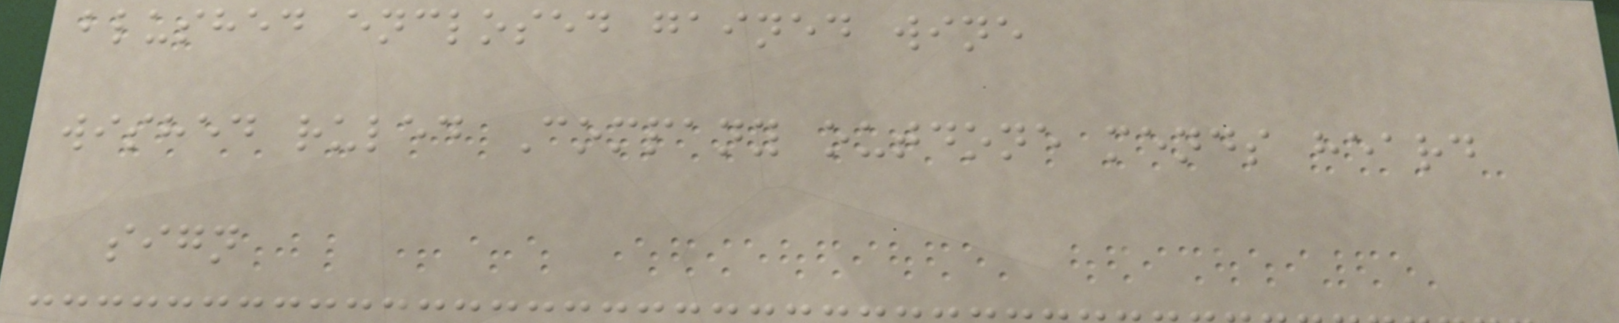blushed enclosed gained wine
wished ruled Company outdone mends heard
sign
